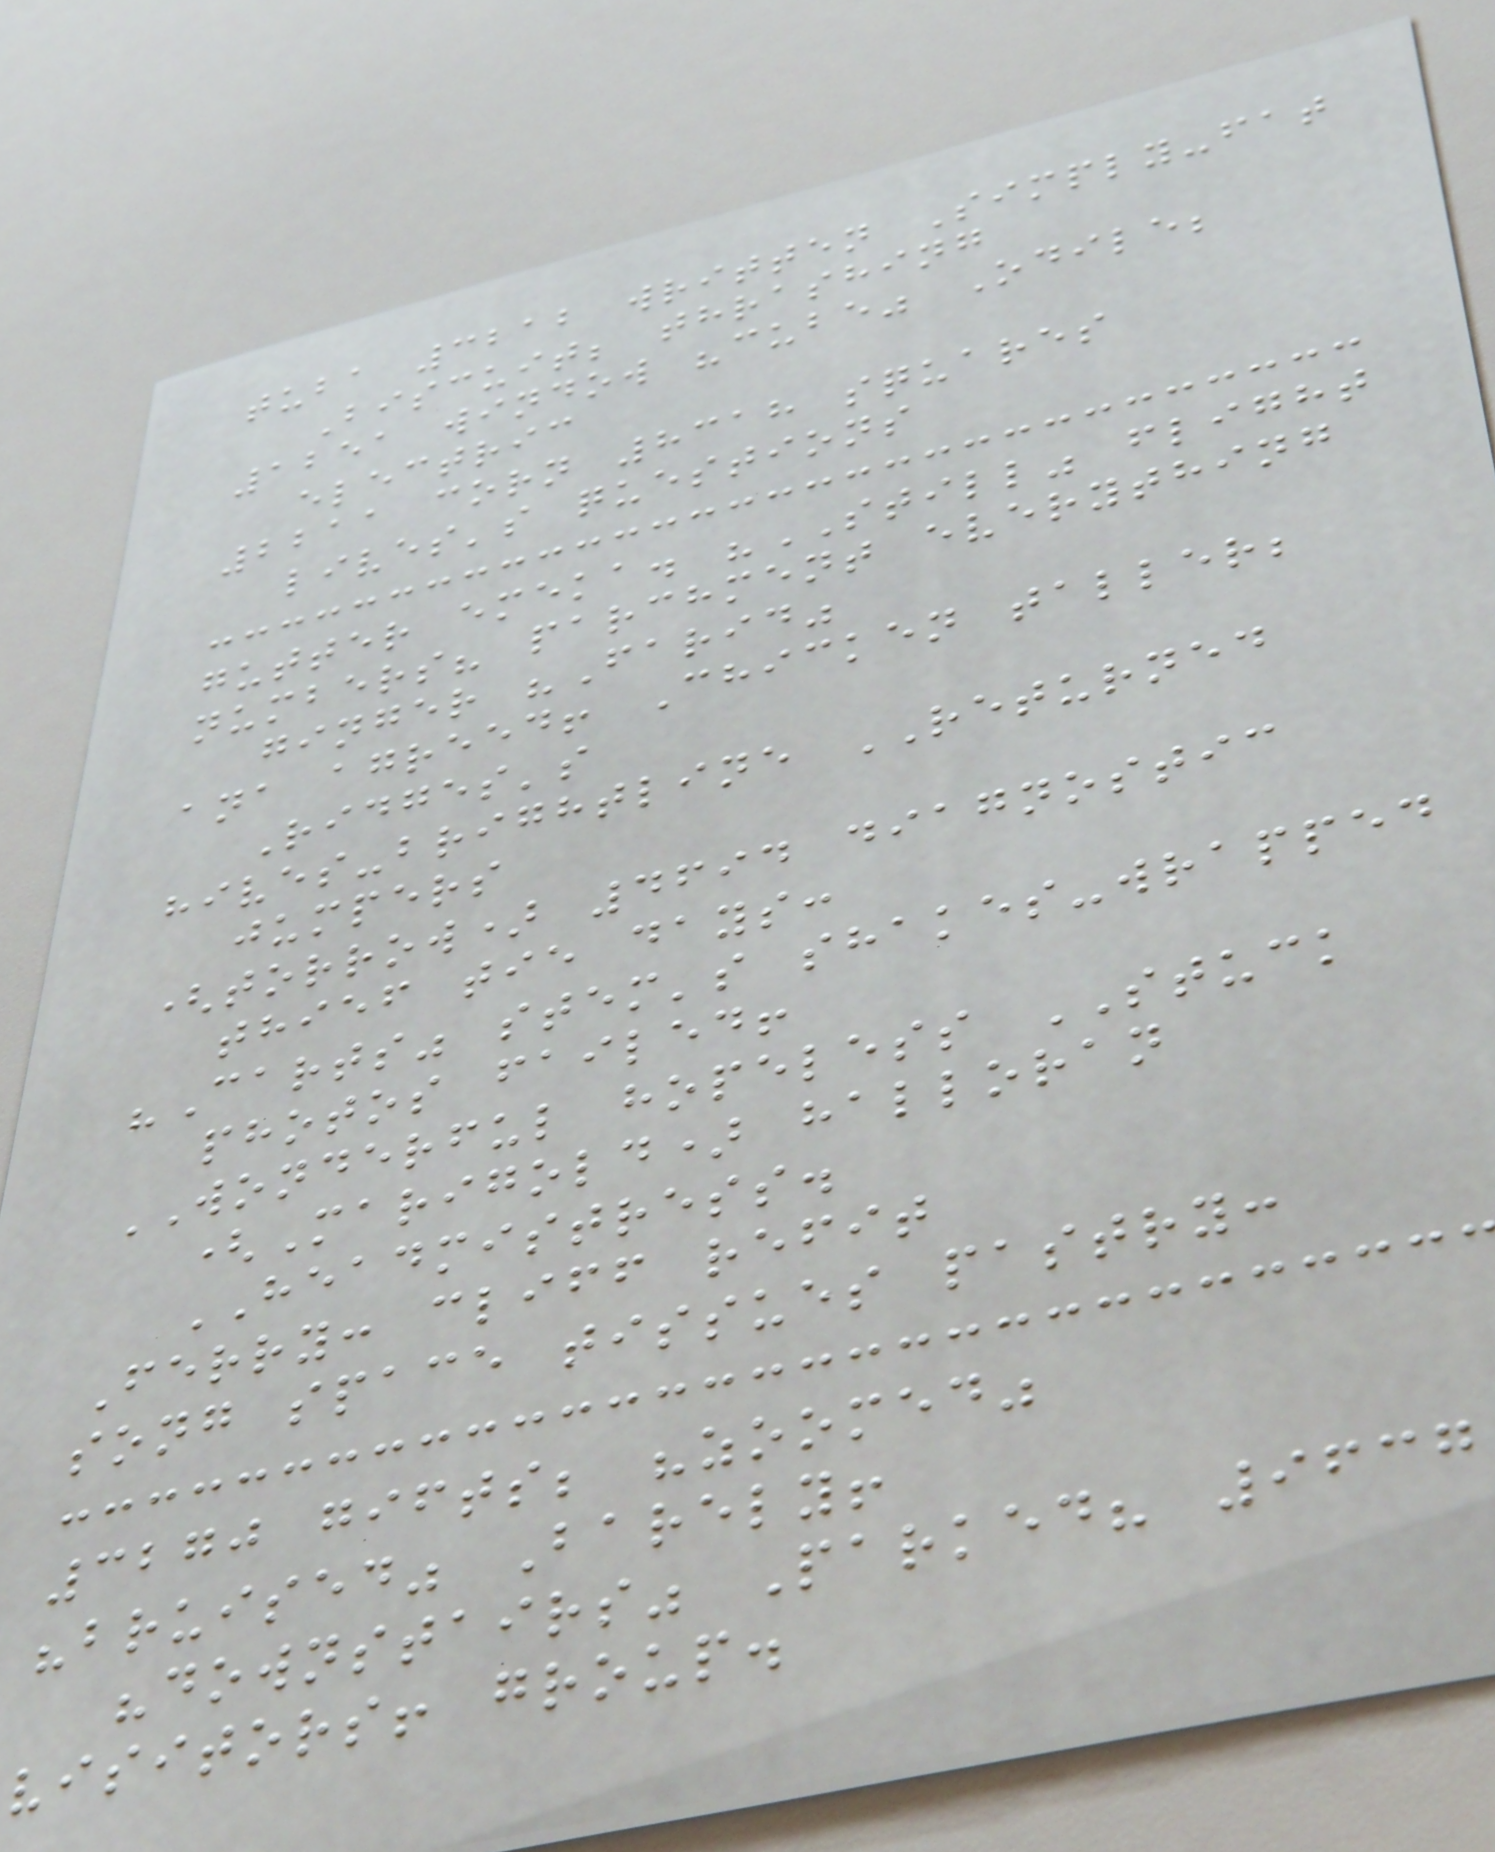tuba 3212 written Simply-fat
Biscuit; thrashing
1251 window "cube" Odile;
electric
2211 corn 8318 squares
lives's questions
gutter emeka. "STILL" flight
numbers? parchment everything
ginger "Farid"
ana agreed! Chicken taller;
Ridges's
hives-brightline RETURNED
jumpers
(torrow) 4694 diagnostic
thief tie days:
"Carts" stem's shakes-wrapped
photos failed!
WONDERFUL hopeless STUCK
(Marigold) halloran
HEADMISTRESS.
Ferry: cliff refit
song space tissues pastry:
3270 gifts; "zoomed"
"bruised" Barely!
"downstairs" Parked? 9637
visitors! group.
